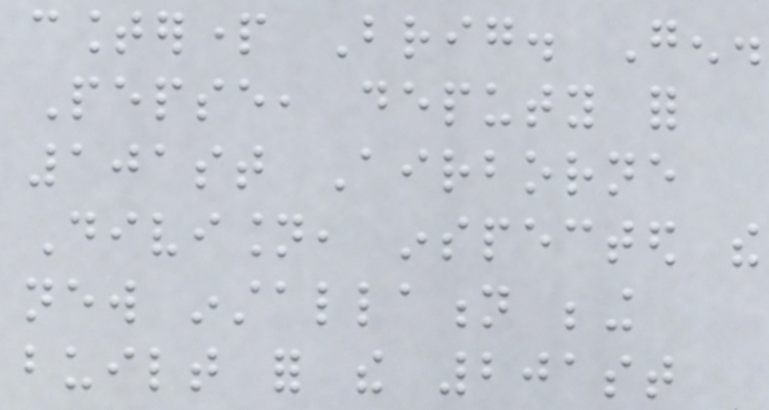counterpart Brig. Gen.
Pepse, deputy for
101st Airborne
Division, inspected the
new installation being
built for the 201st
